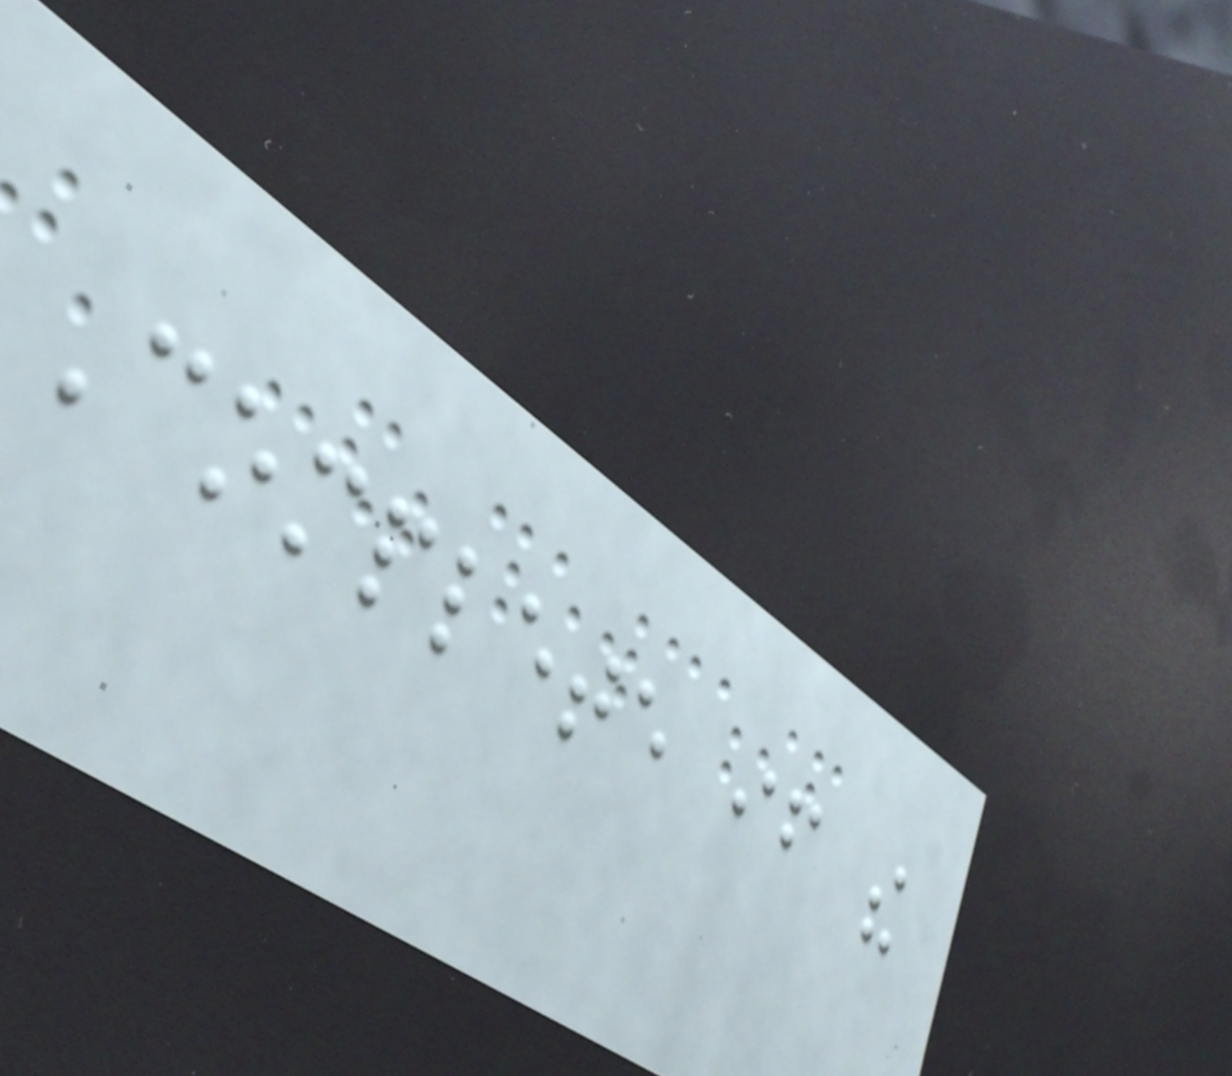Complete if the
